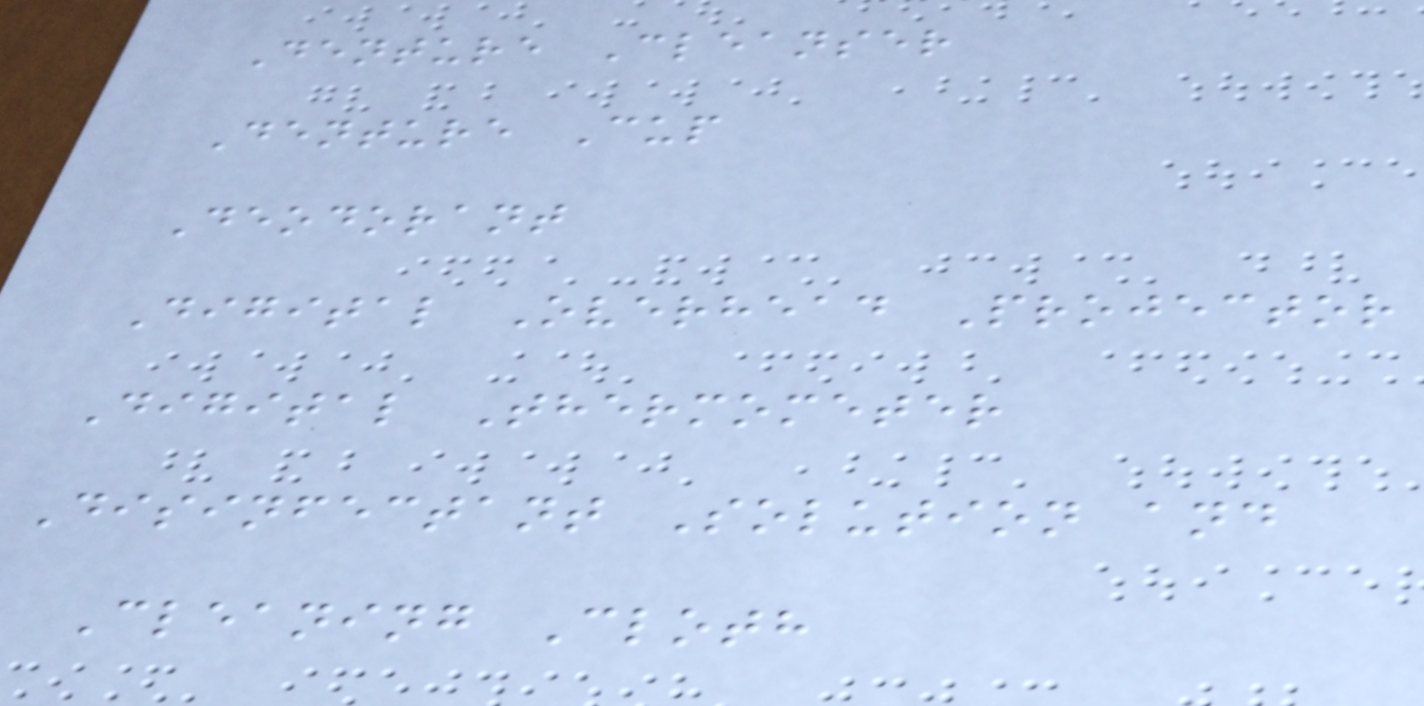Denture Cleanser
Denture Cup
Deodorant
Digital Overhead Projector
Digital Thermometer
Disinfectant Solution and
Cleaning Cloth
